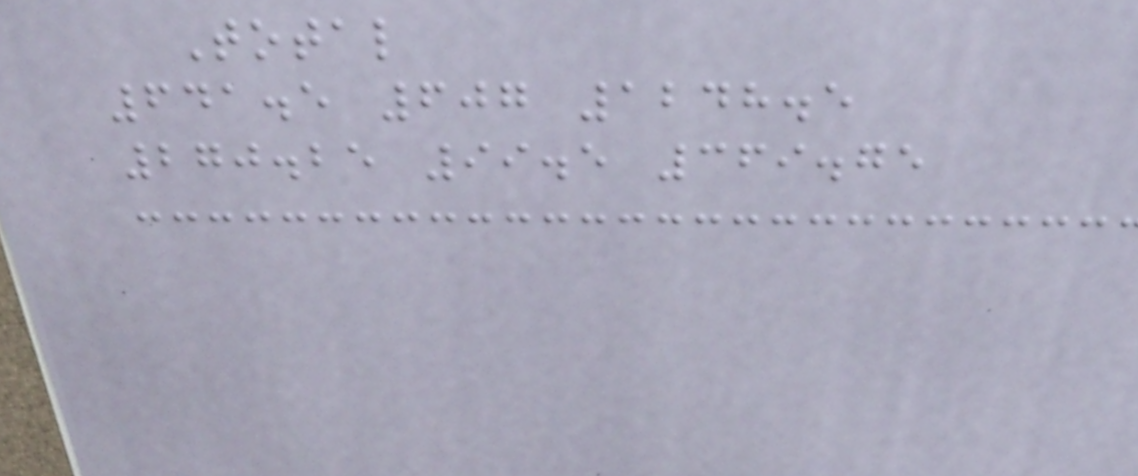Total
641.5 607 1248.5
270.25 99.5 369.75
